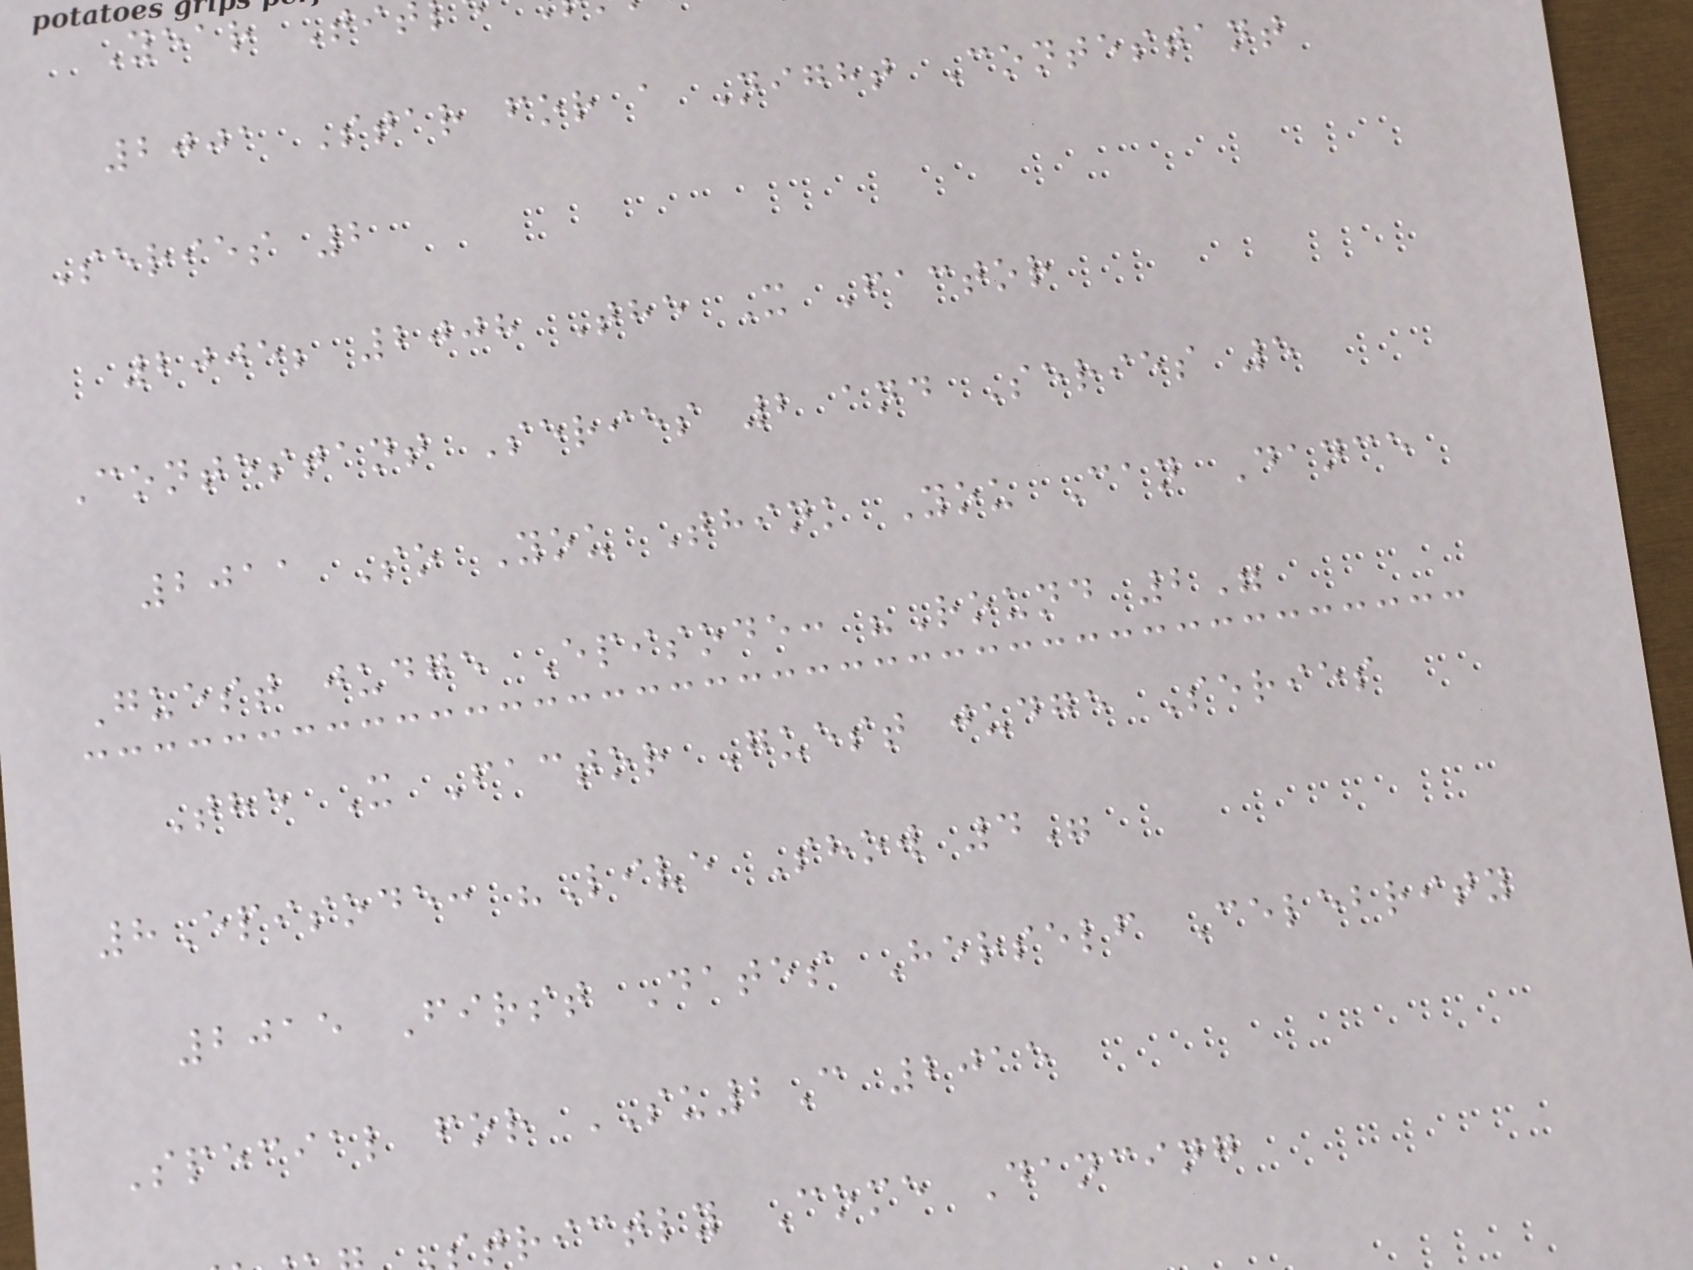Year Ti
2001 Star for a Night Contestant
Series 2
2005; 2008 The X Factor
Contestant Series 2 and Series 5
2011 So You Think You Can Dance
Guest judge Episode: "Round 2"
The X Factor Guest judge Series
8Episode: "Live Show 4"
2015 First Dates Herself Celebrity
Special for SU2C 2015
trictly Come Dancing
